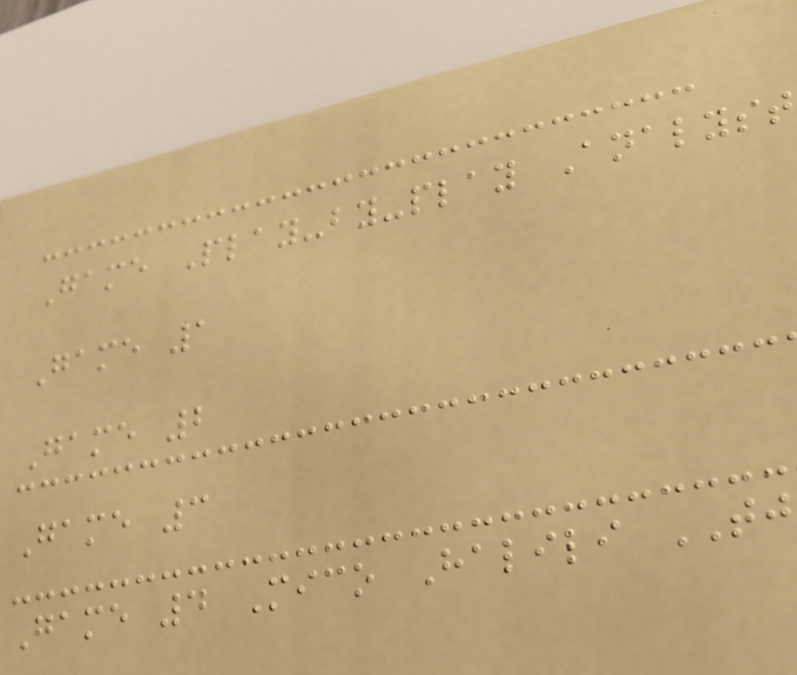Game Play-by-play Analyst
Game 1
Game 2
Game 3
Game 4 Mico Halili TJ
